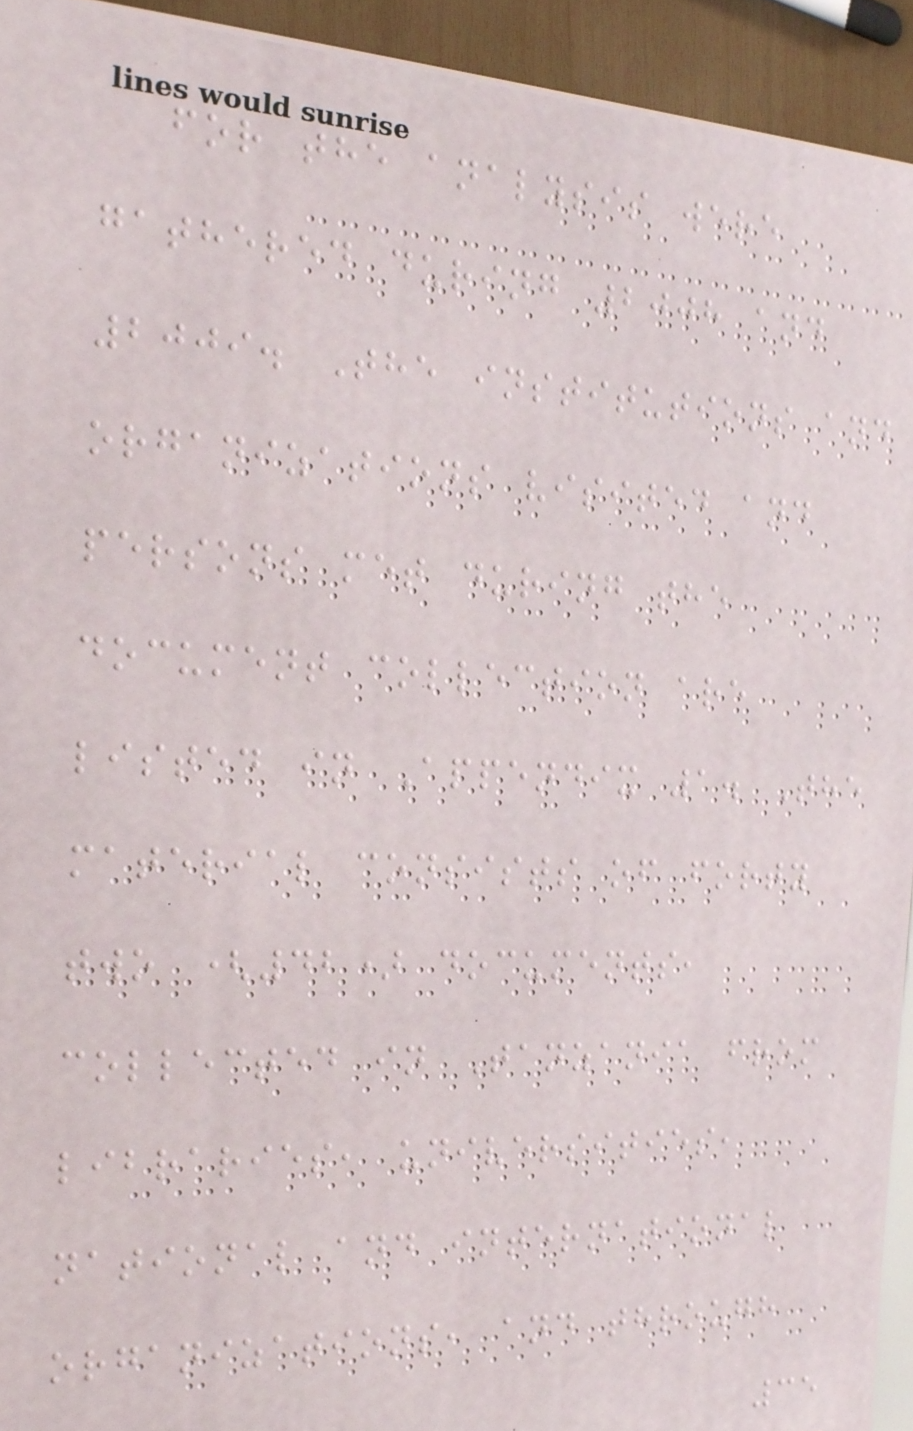for the analysis were
gathered during 2008 and
2009. The institutions and
organizations visited and
persons met during the
document collection are
listed in Appendix 1. The
material consists of forty
two (42) documents,
collected in Tanzania from
libraries, universities,
national and international
organizations, and through
35
